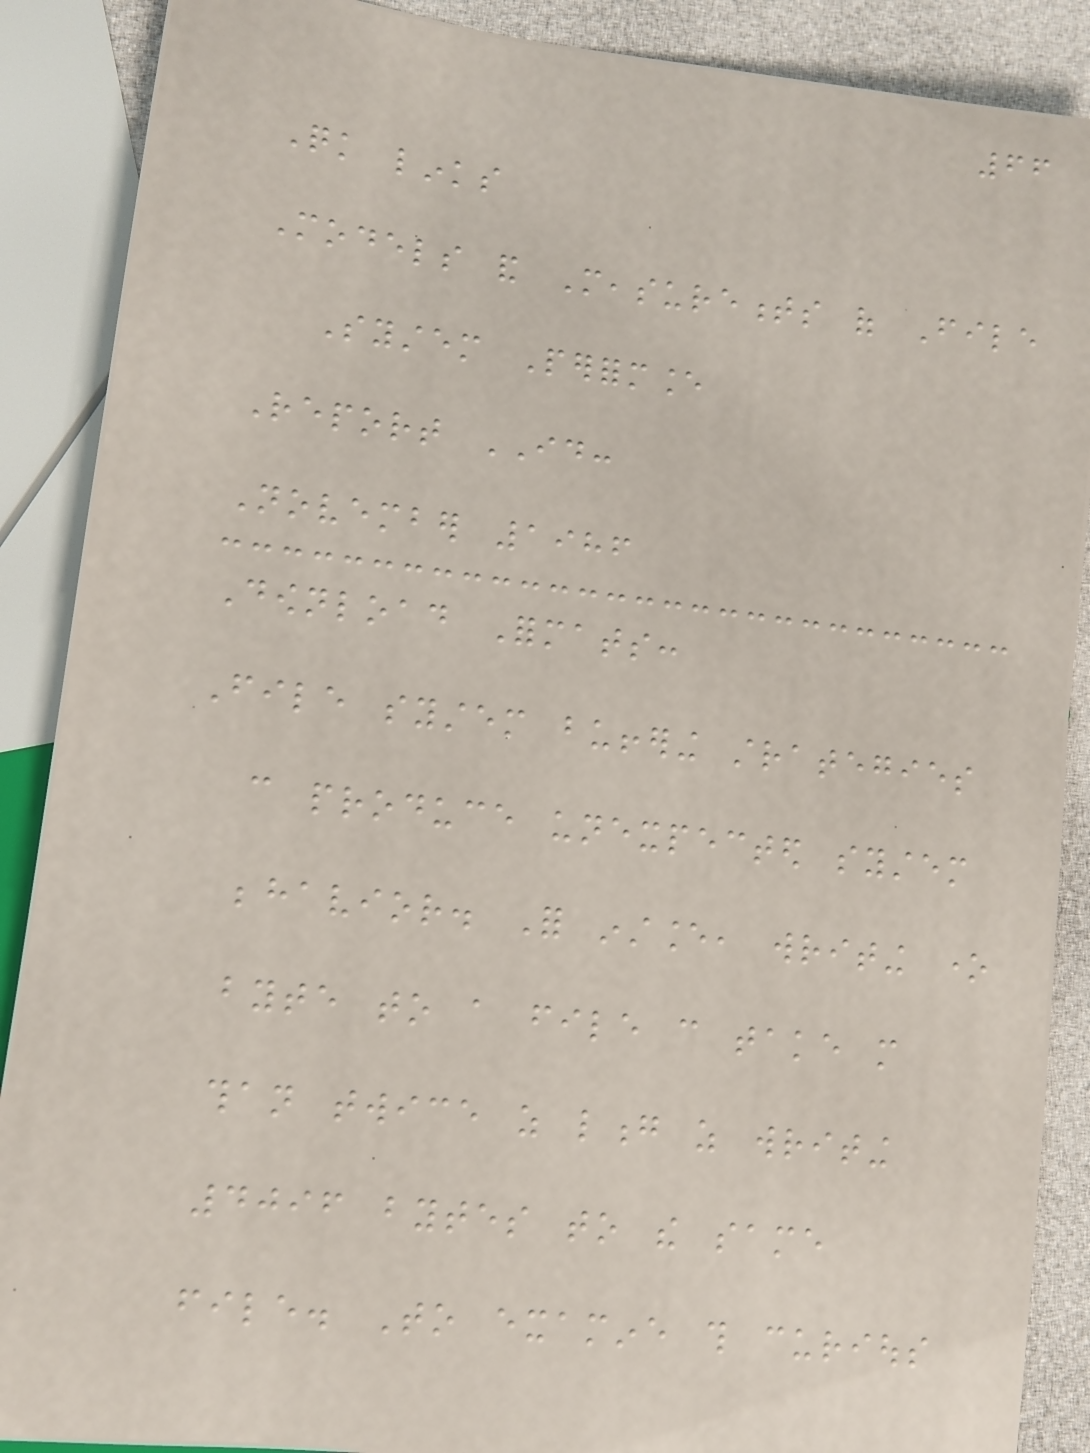66
Quick links
Models and Measurements of File
System Performance
Report ID:
November 1986
Download Formats:
File system buffering strategies
can produce unexpected system
behavior. For instance, writing one
byte to a file can take more
than twice as long as writing
4096 bytes to the same
file. To examine this curious
